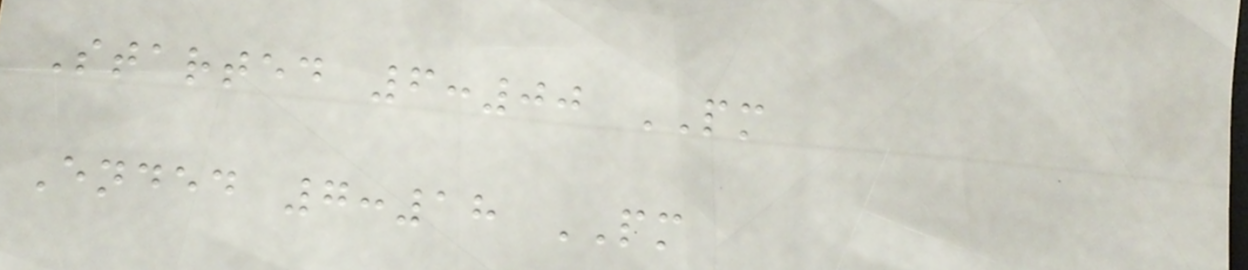Started 6:00 PM
Ended 7:18 PM
